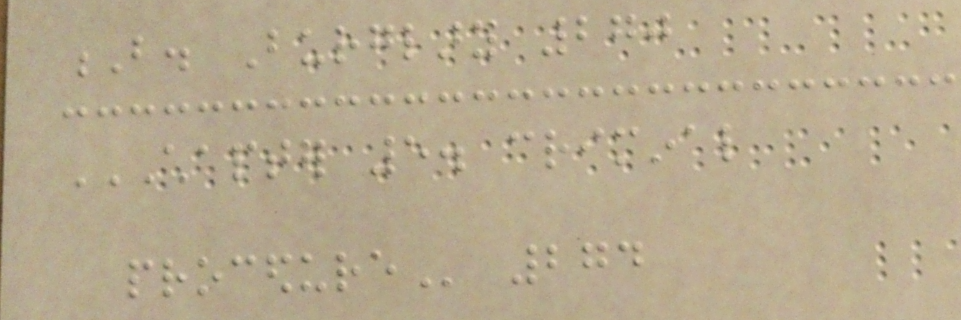B. Burglary 270
CHAPTER 5. CRIMINAL
PROCEDURE 274
